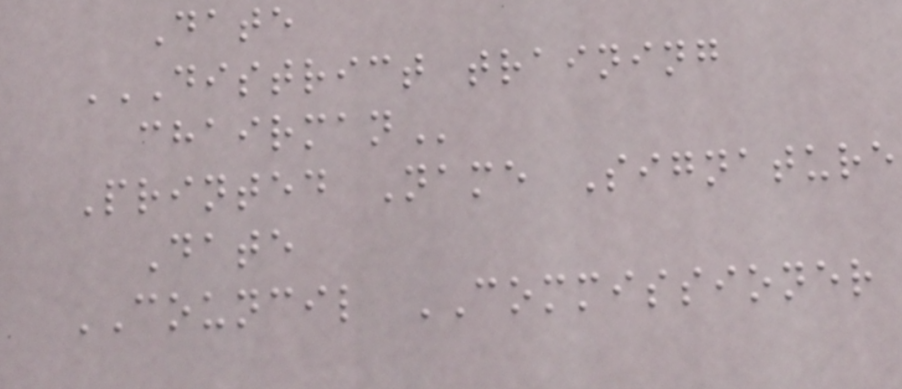Date
DISTRICT TRAINING
CHAIRMAN
Printed Name Signature
Date
COUNCIL COMMISSIONER
